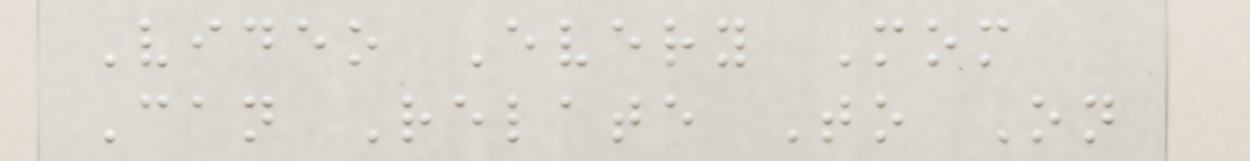Video Every Mom
Can Relate To On
